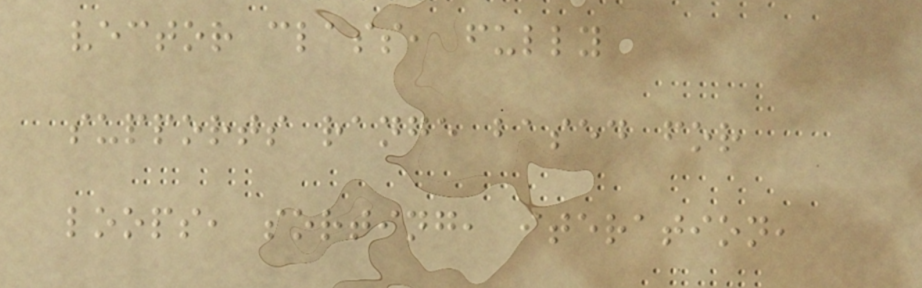vector class, fully
supports range based for
loops, sorting, iteration,
